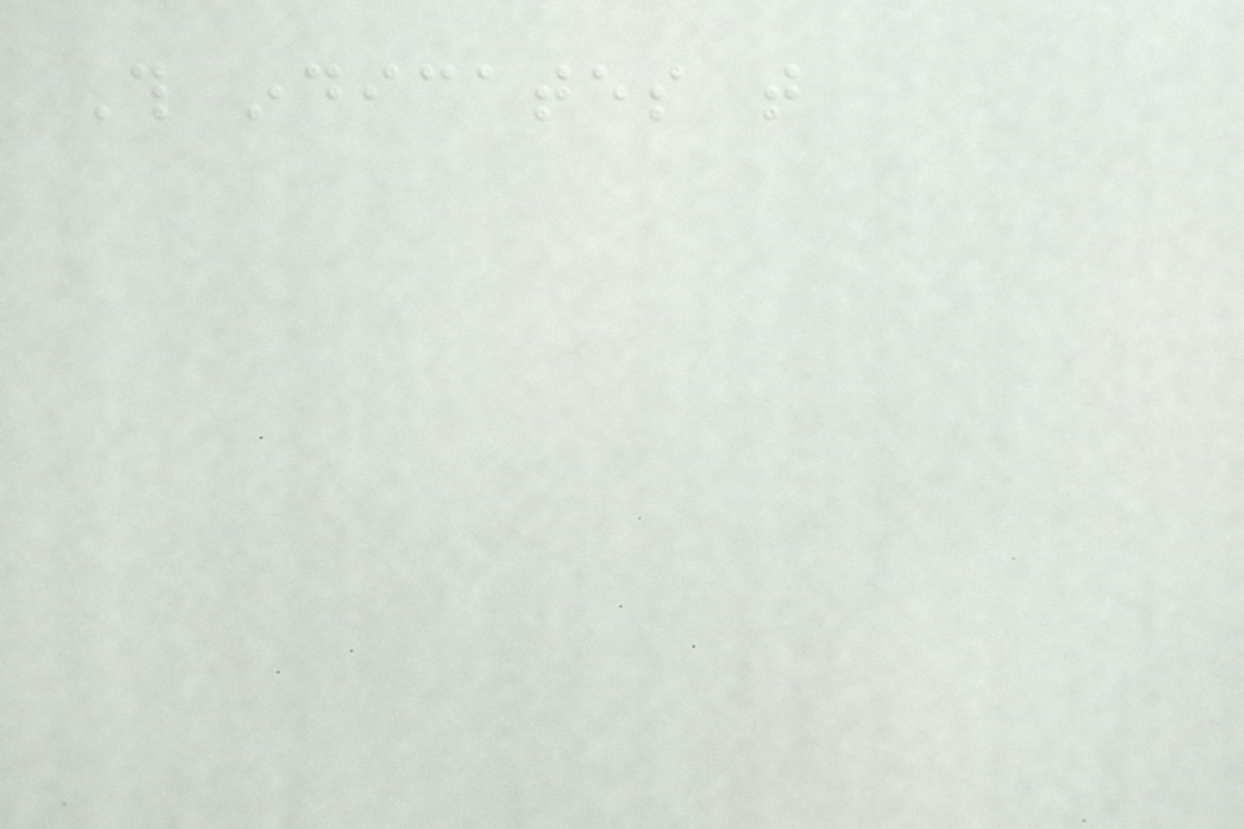This indicates that
